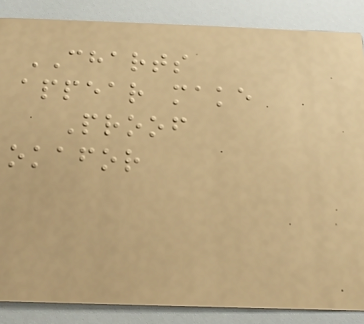CHARTS
appear make
Proof
okafor
